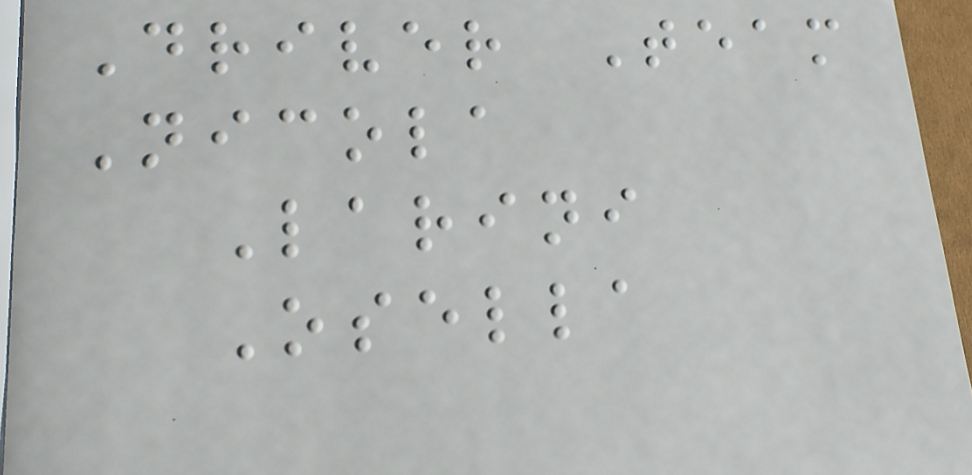Driver Team
Nicola
Larini
Osella
